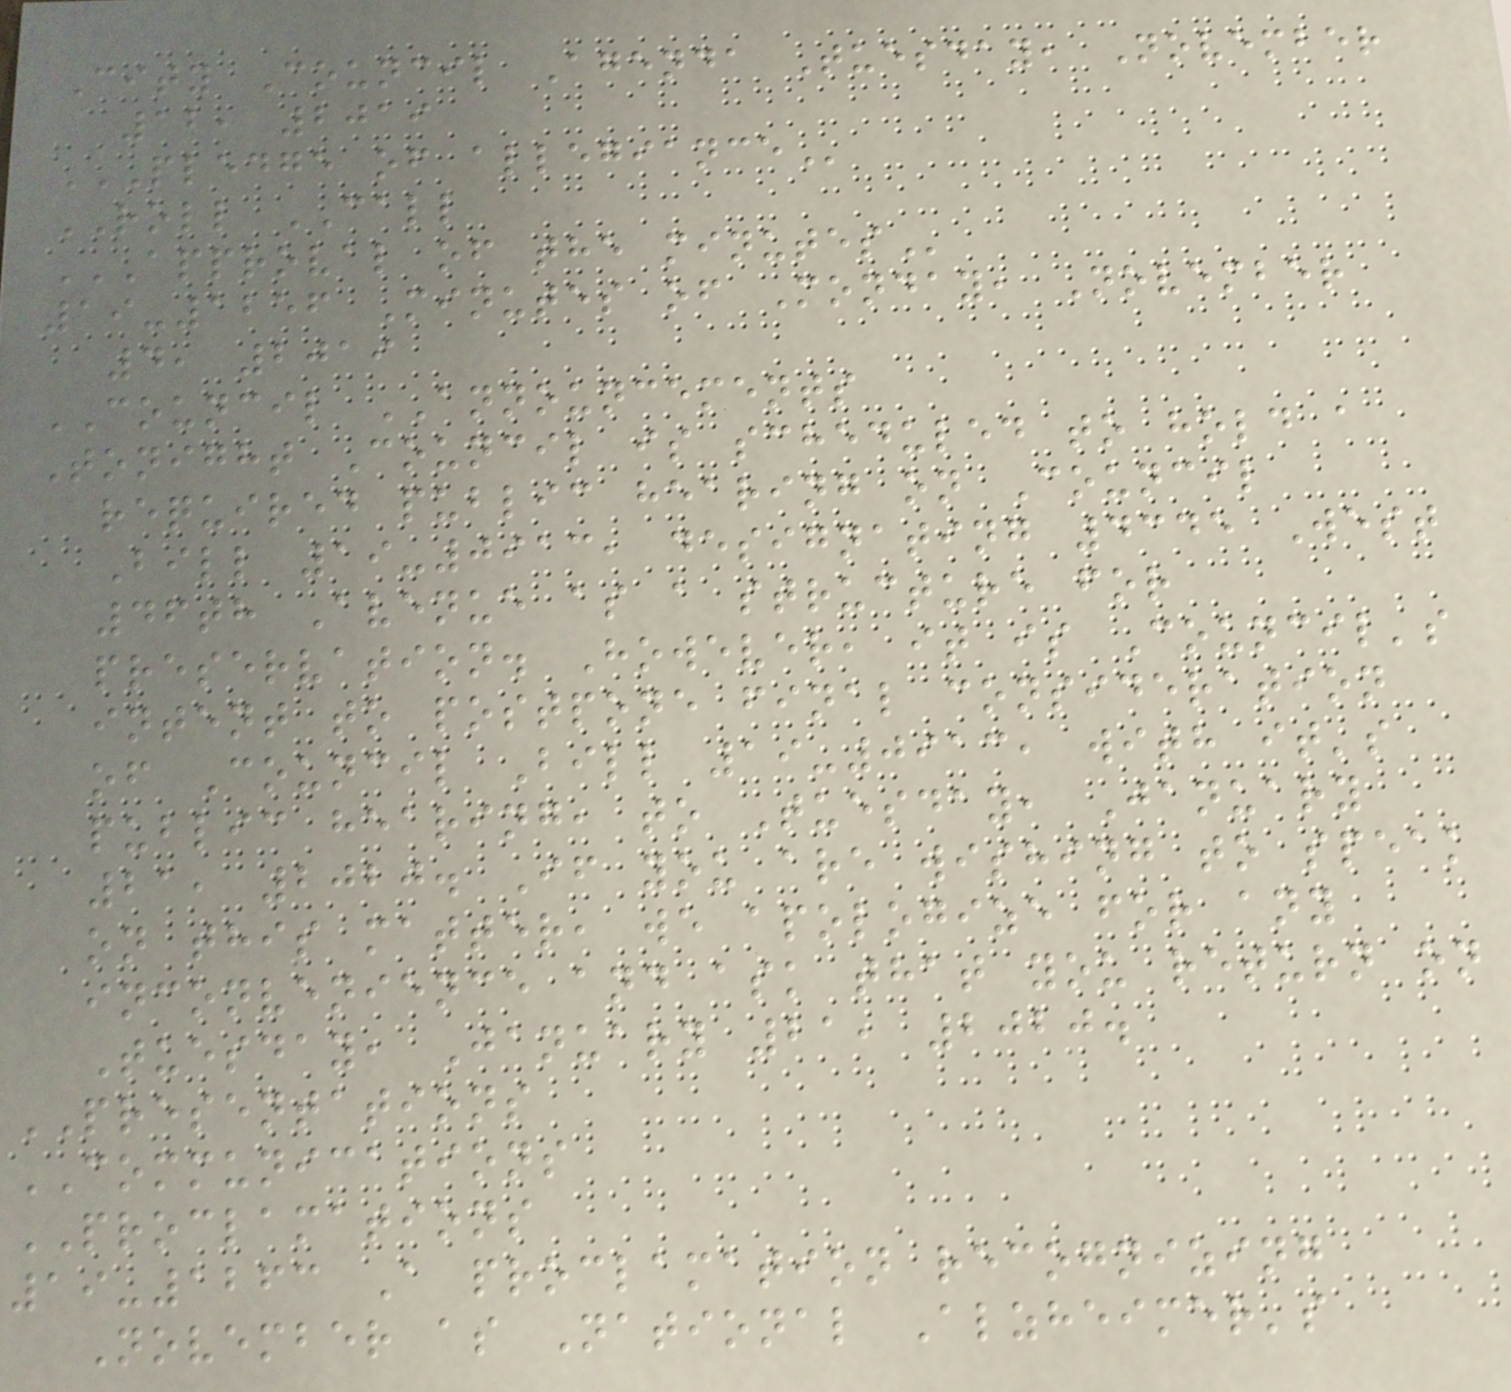City Council Agenda Tuesday, November
12, 2019
PLEDGE OF ALLEGIANCE
ROLL CALL
APPROVAL OF THE MINUTES
19-1256 Minutes of Monday, November
4, 2019
COUNCIL ANNOUNCEMENTS
Tonight Council is scheduled to hold a
required public hearing on Council
Bill 19-0913, designating 4345 West
46th Avenue as a structure for
preservation. However, it is Council's
intent to postpone final consideration
of Council Bill 19-0913, with it's
public hearing, to Tuesday, January
21, 2020. If you are wishing to speak
on this matter, we apologize for any
inconvenience and ask that you return on
Tuesday, January 21, 2020.
PRESENTATIONS
COMMUNICATIONS
PROCLAMATIONS
19-1263 A proclamation recognizing
November as National Alzheimer's
